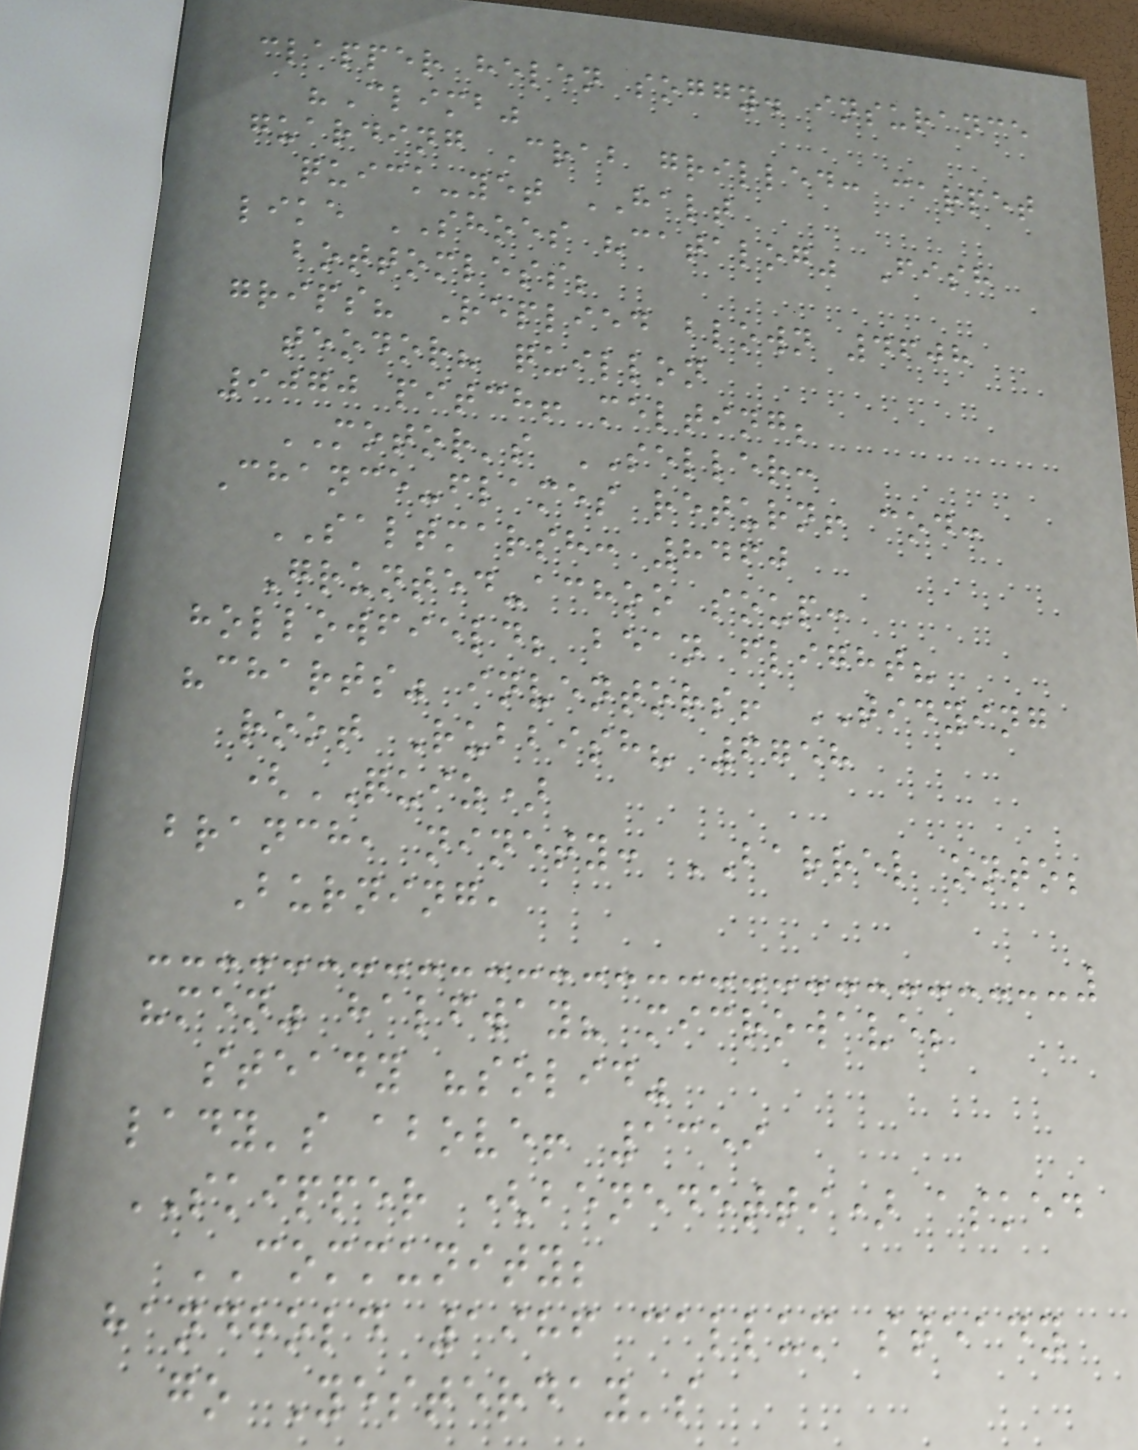clapper helen soggy. insurance
"Climb"
guarding Crab grilled: carpet
quick-yet HALT
like SHOES "catalog" Fish
bottomless;
grips? Replied blown 4608
teodor? quillon
9070 pitch! melting;
MOTOR's SELLER:
Chance-flames return! cod:
SALTMARSH: 8460
Grunted-achoo soup:
hollowfield; bean flight?
"charts" inventors! TIDYING
root Rubbish? 6758
(QUIZ)
branch, ninety: BARREL onto;
Burning,
"men" halfway? microwave;
steady "solid"
lady's above! 1359
SKIPPER (benedetti) asked
COMMUNITY;
handhold 1986 callum steady
go Yesterday's
